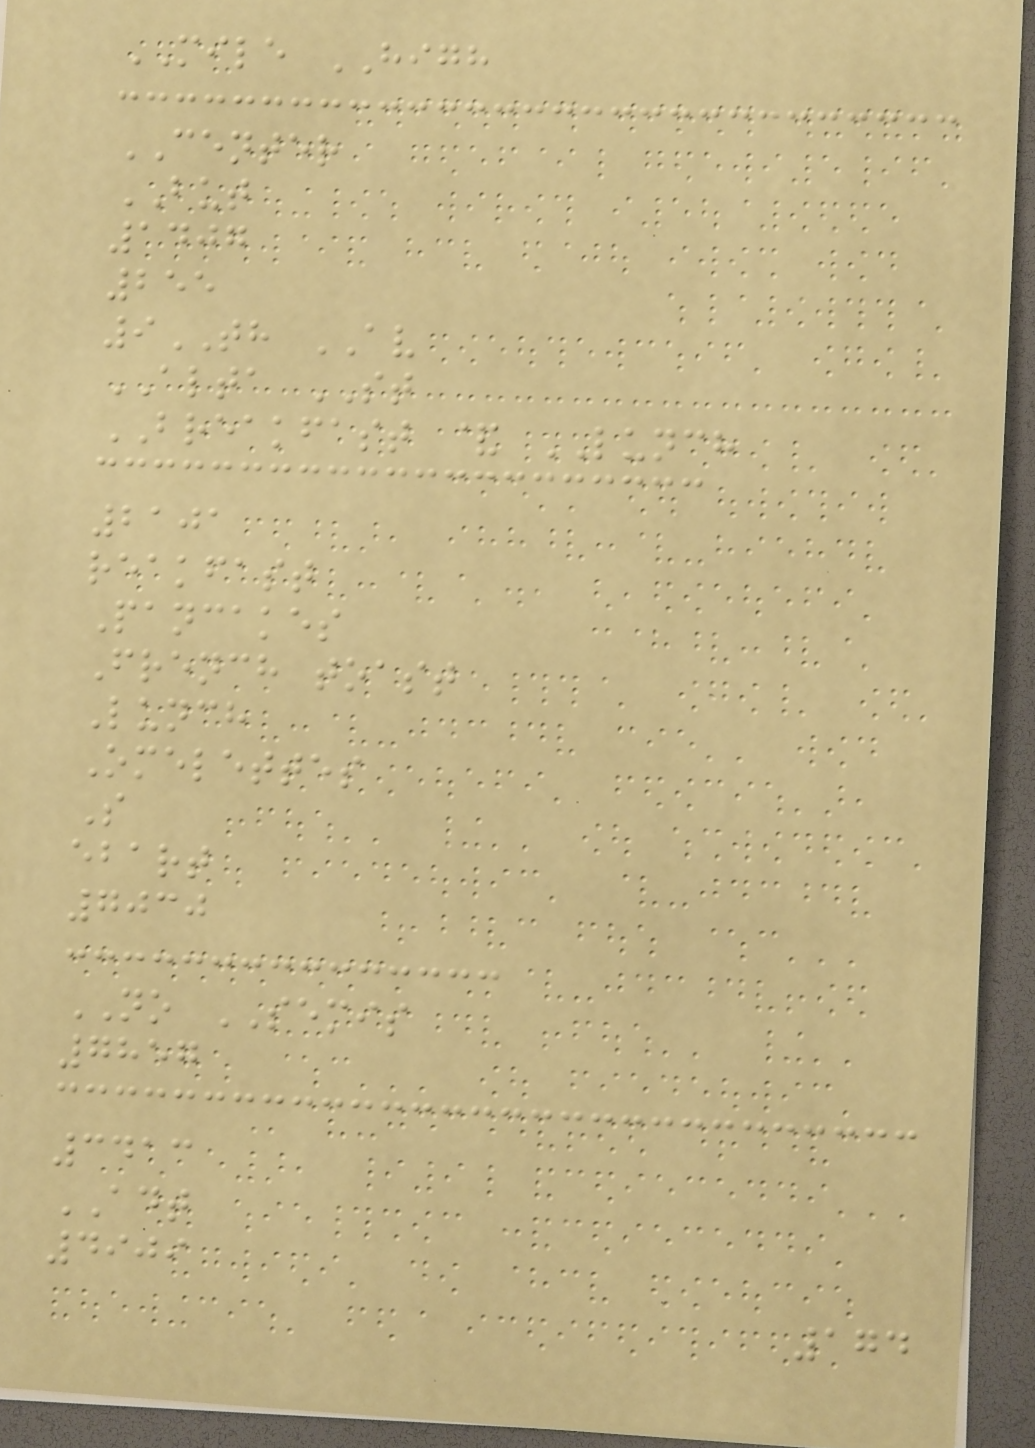MILE HIGH
CENTER
BUT
1407
255
9TH AV
ALTA ST
BREAKFAST & LUNCH
2101
reakfast
Pancakes
French toast
Lunch
Omelettes
S
ebart
7030
NO SEMIS
7857
3413
ADT
4909
174
